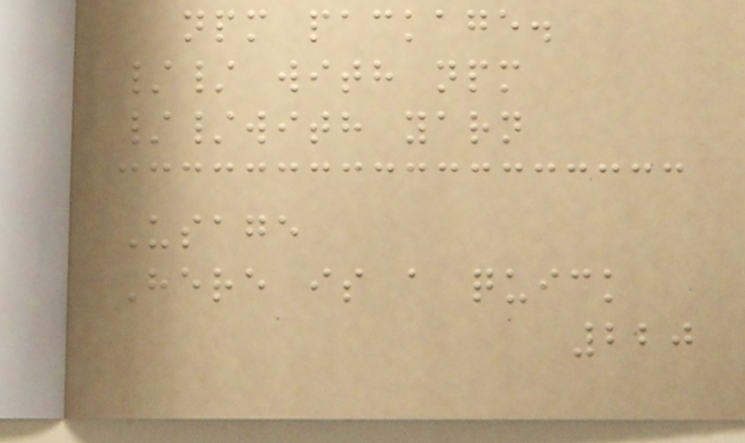npm package.
// with npm
//with yarn
Usage
Here is a quick
220
